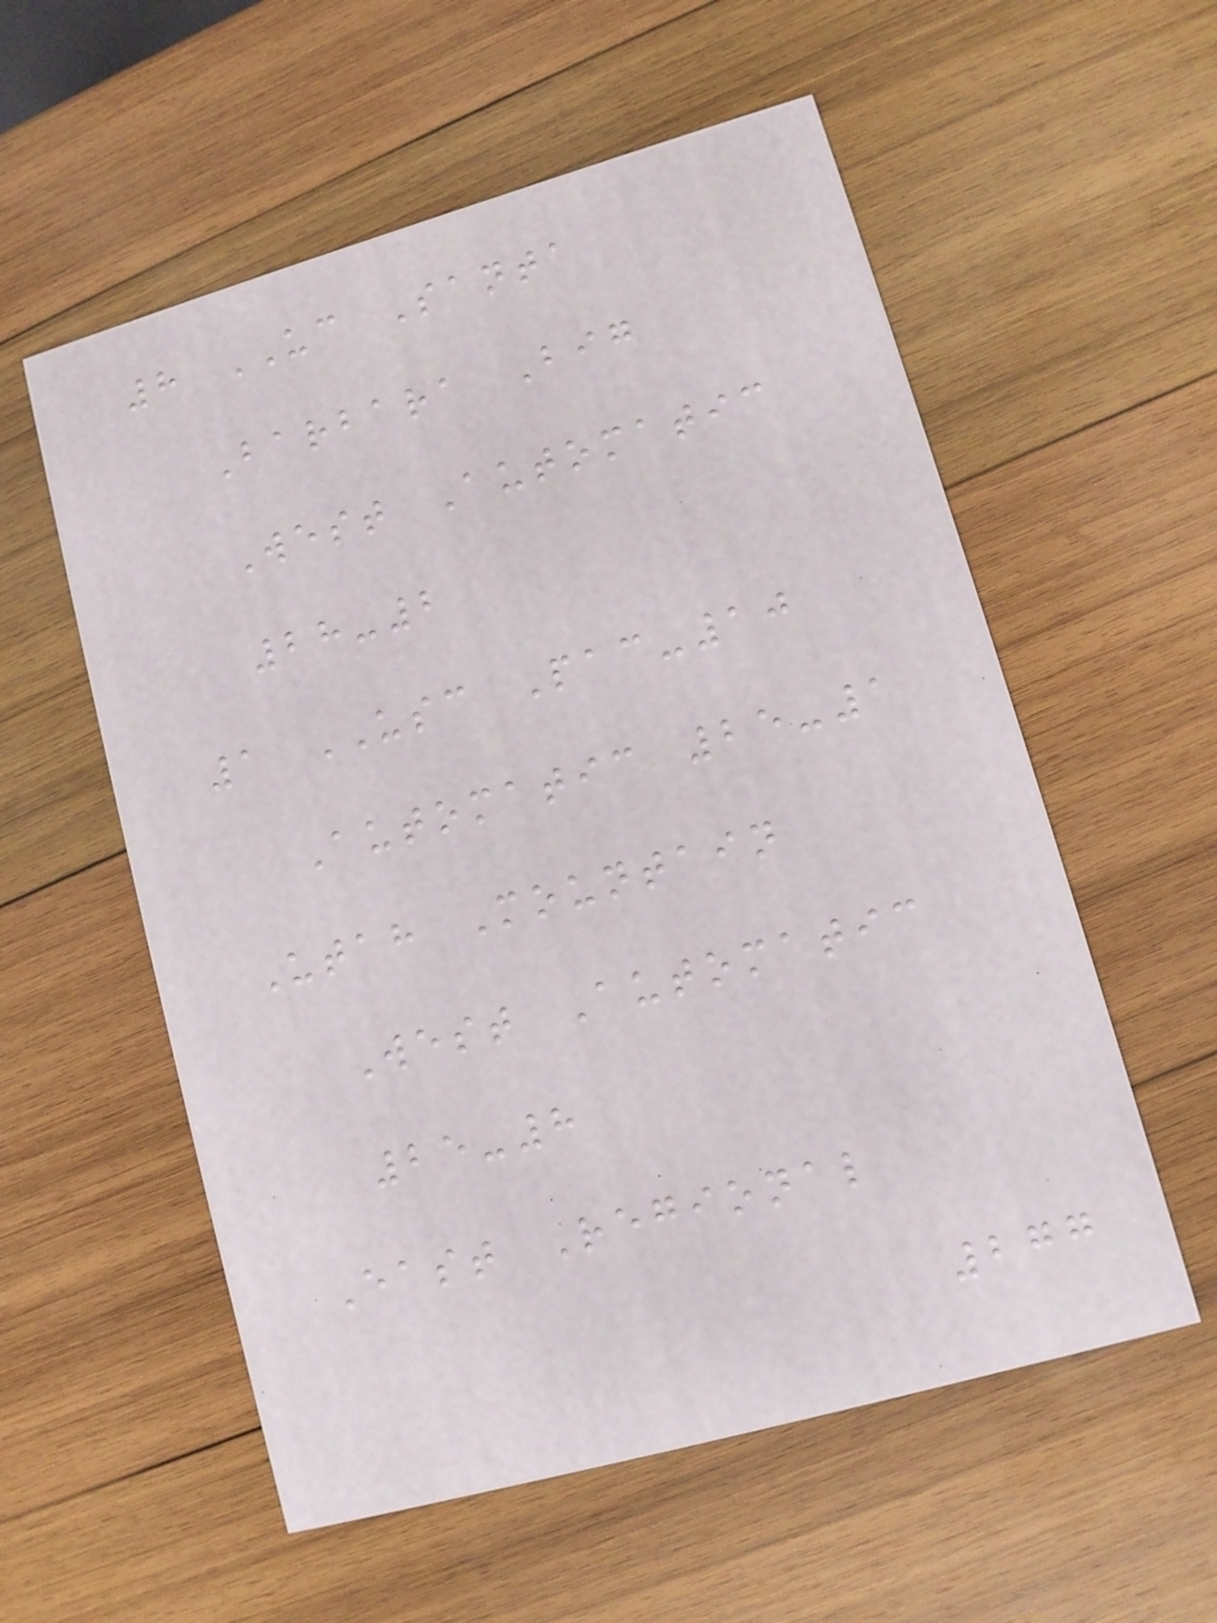8 UC Santa
Barbara Big
West Automatic
28-2
1 USC Pac-10
Automatic 25-1
Utah Mountain
West Automatic
25-8
East Regional
277
